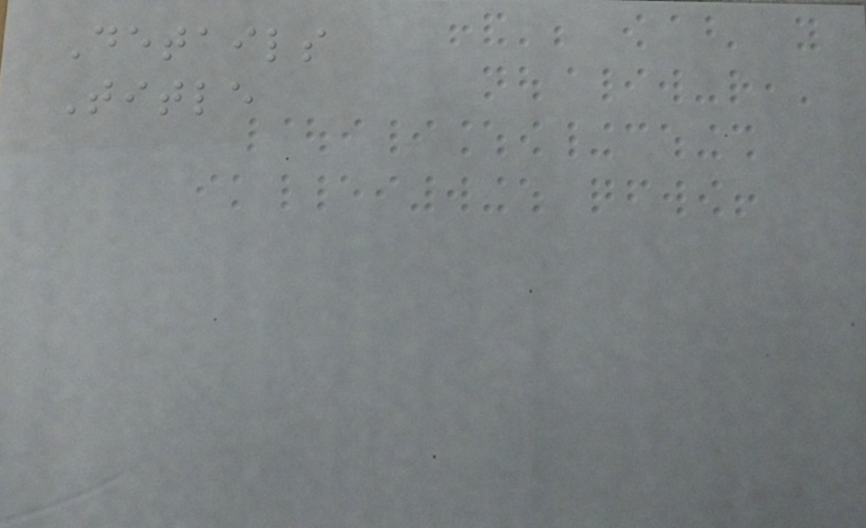Details
Title
